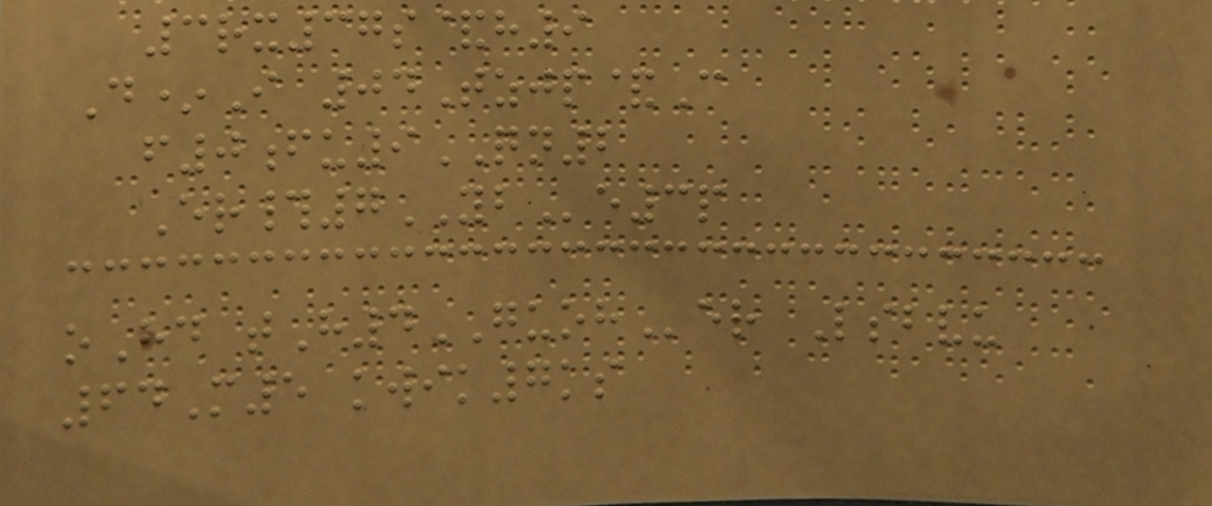3rx37s&h9
D*I 04Tzjp&C
f0fu9QN2
Er#7YBe3p
oHd tH4GUOHer Lsbvu
64M5 kwik7ks
